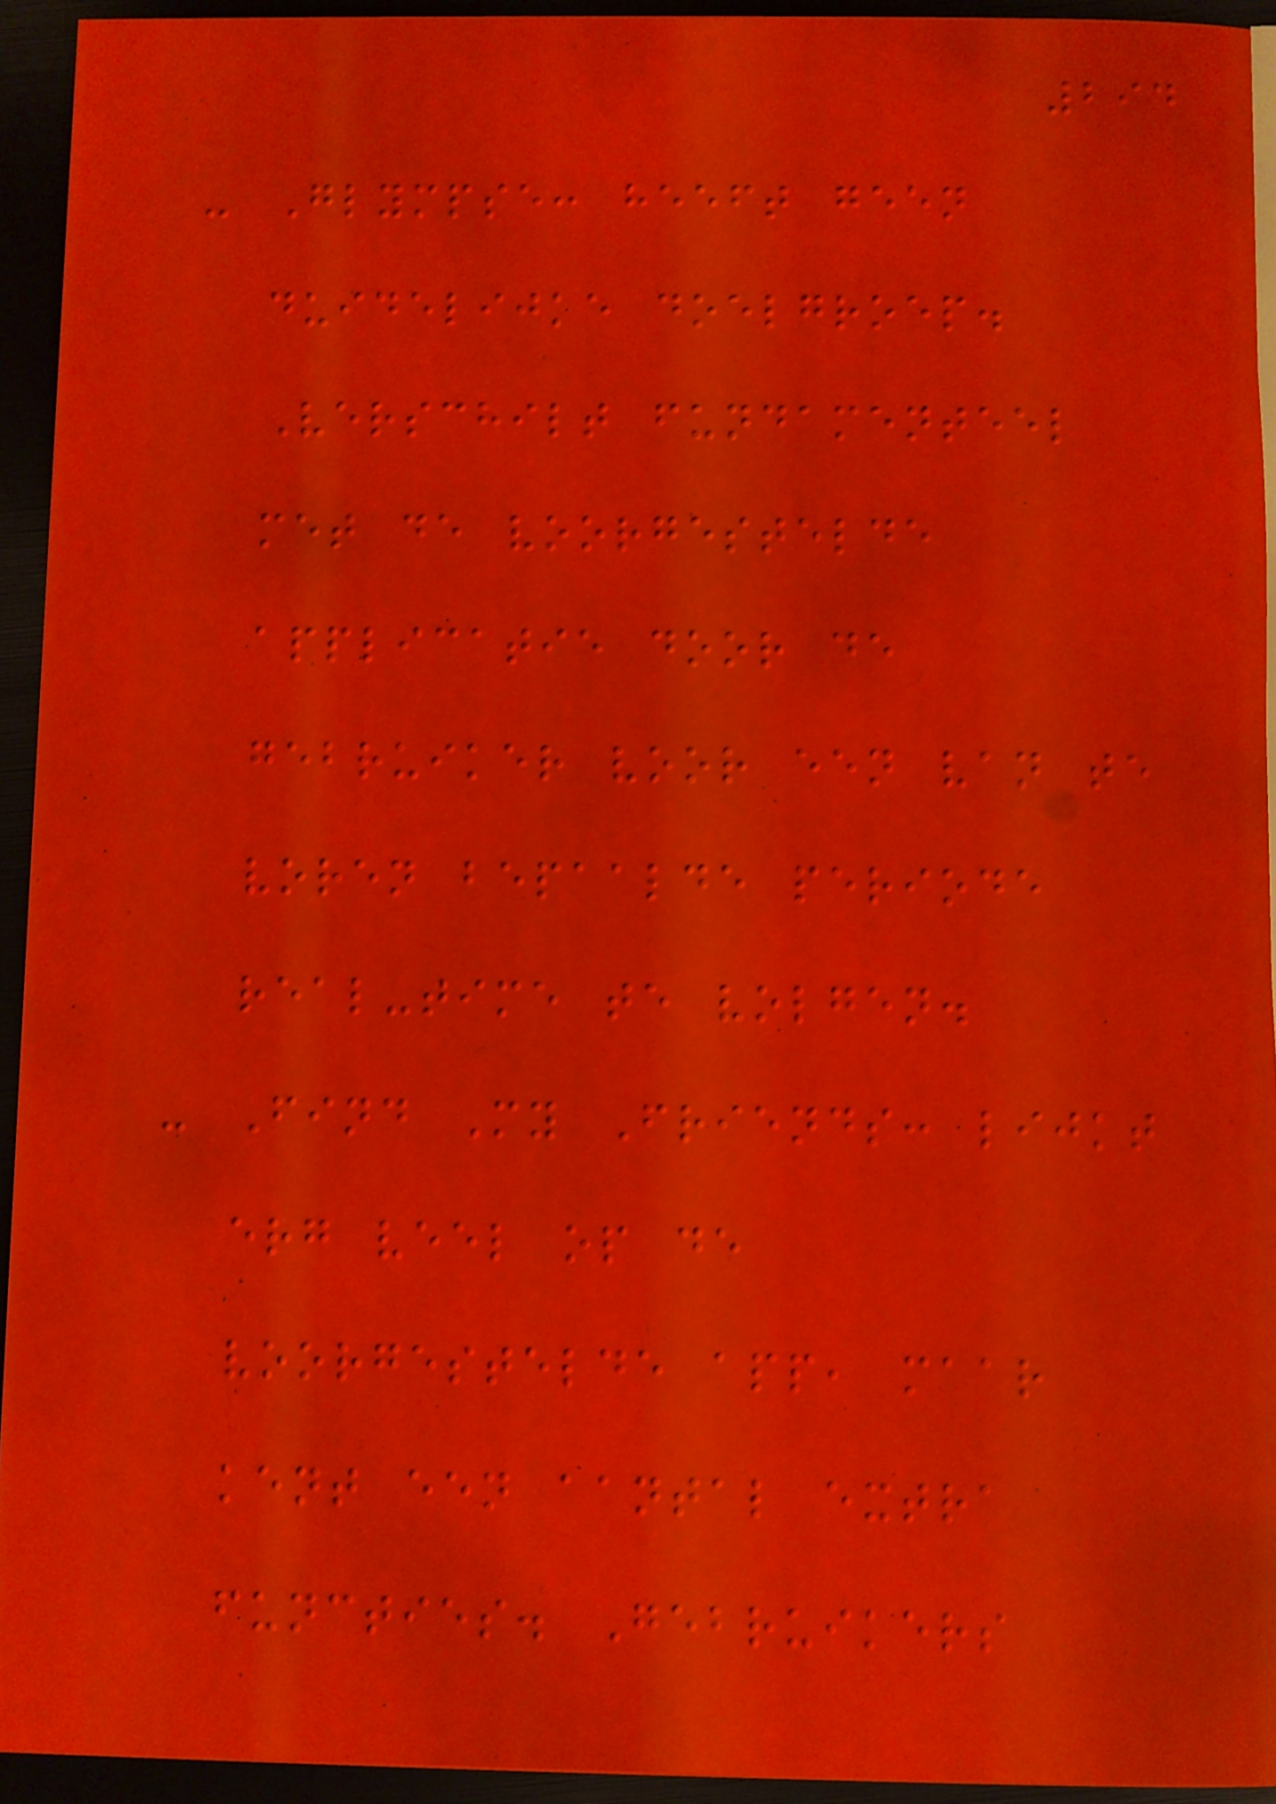294
- Glympse: heeft geen
duidelijke doelgroep.
Verschilt fundamenteel
met de voorgestelde
applicatie door de
gebruiker voor een van te
voren bepaalde periode
real-time te volgen.
- Find My Friends: lijkt
erg veel op de
voorgestelde app, maar
kent een aantal extra
functies. Gebruikers
